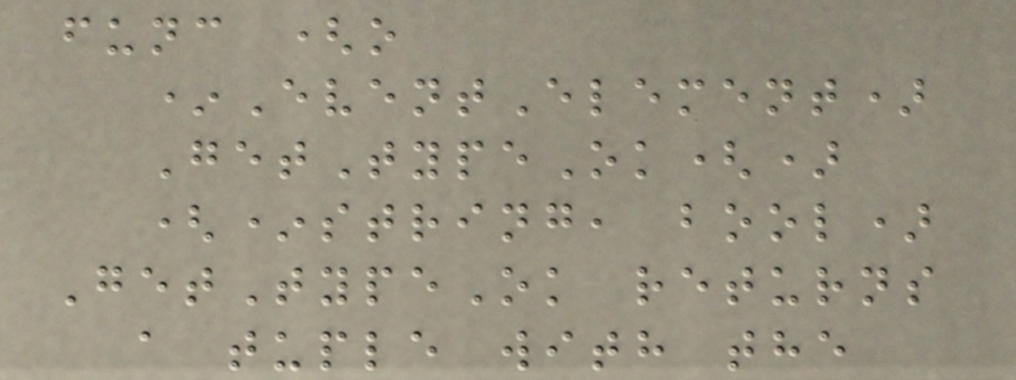func (o
*EventElement)
GetTypeOk()
(*string, bool)
GetTypeOk returns
a tuple with the
